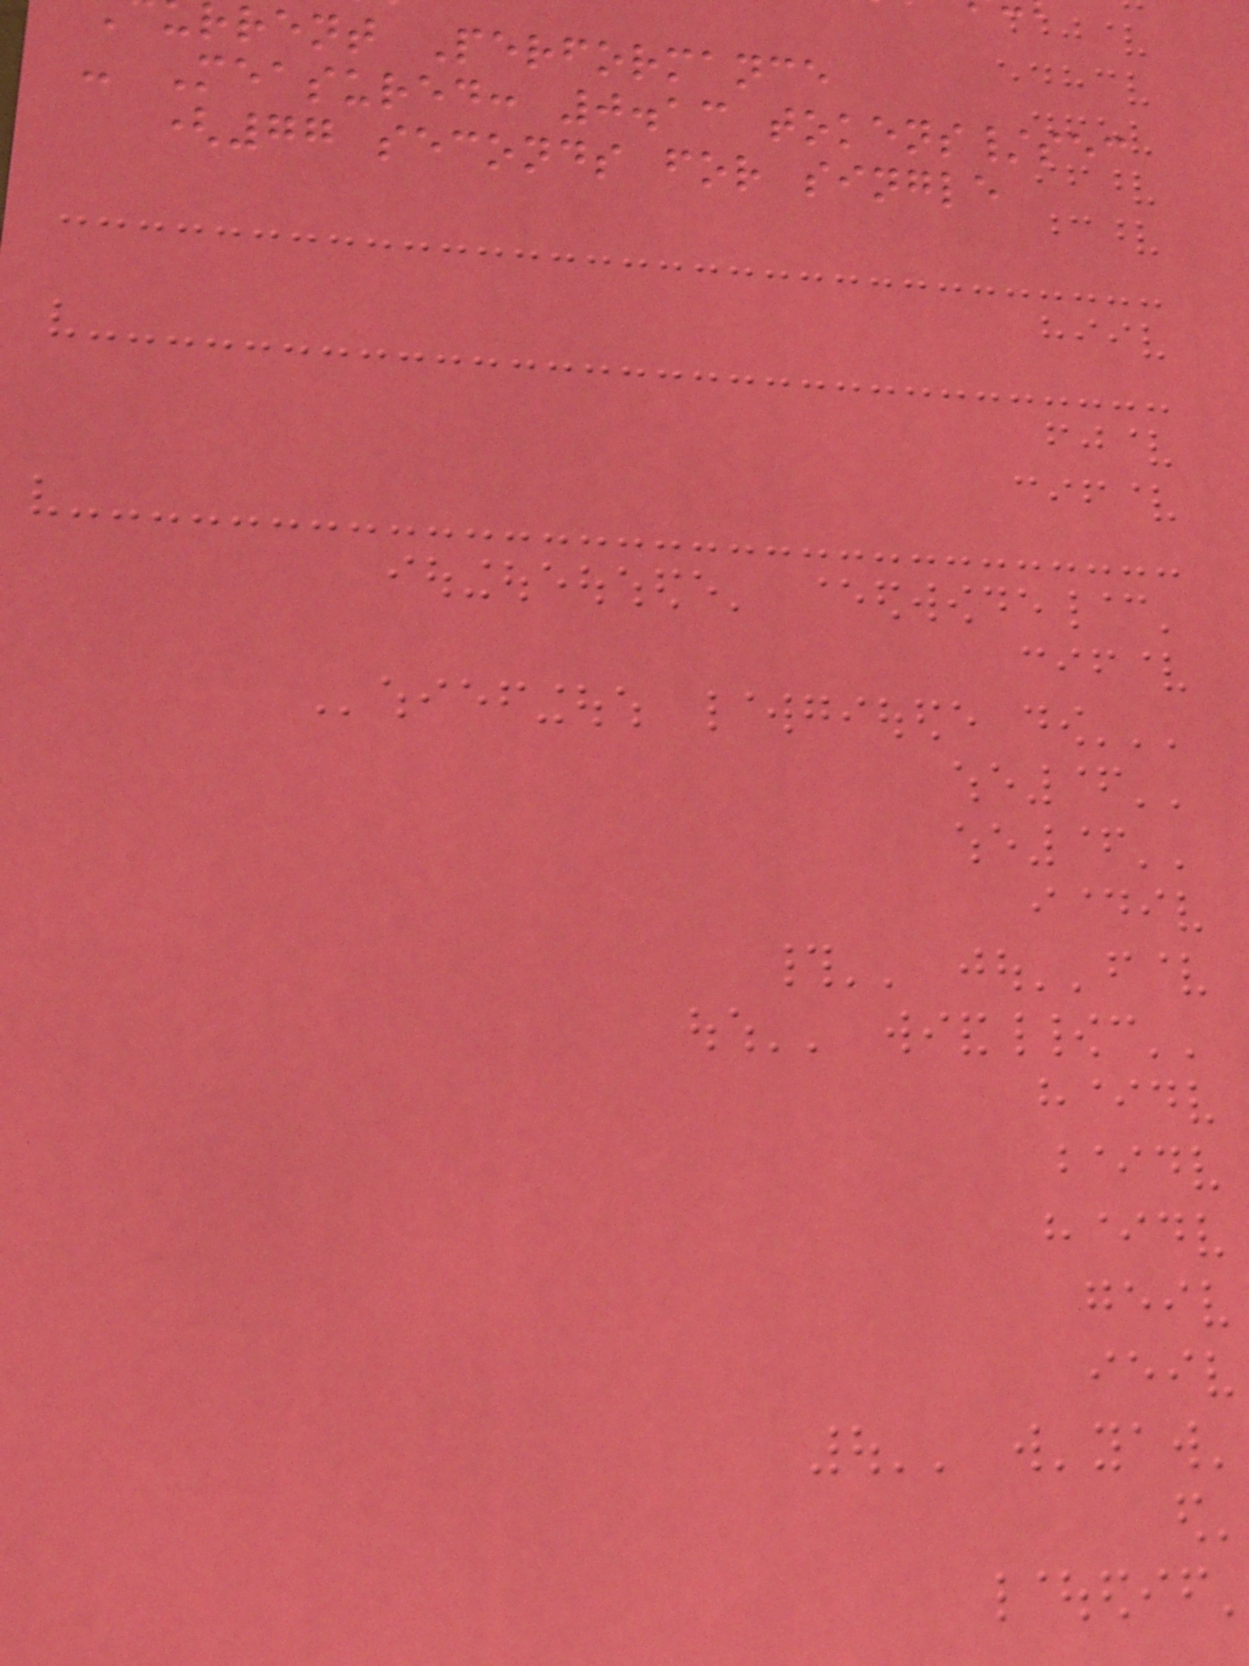rrent Performance
- Measured: 0.13 tokens/sec
(77 seconds for single
